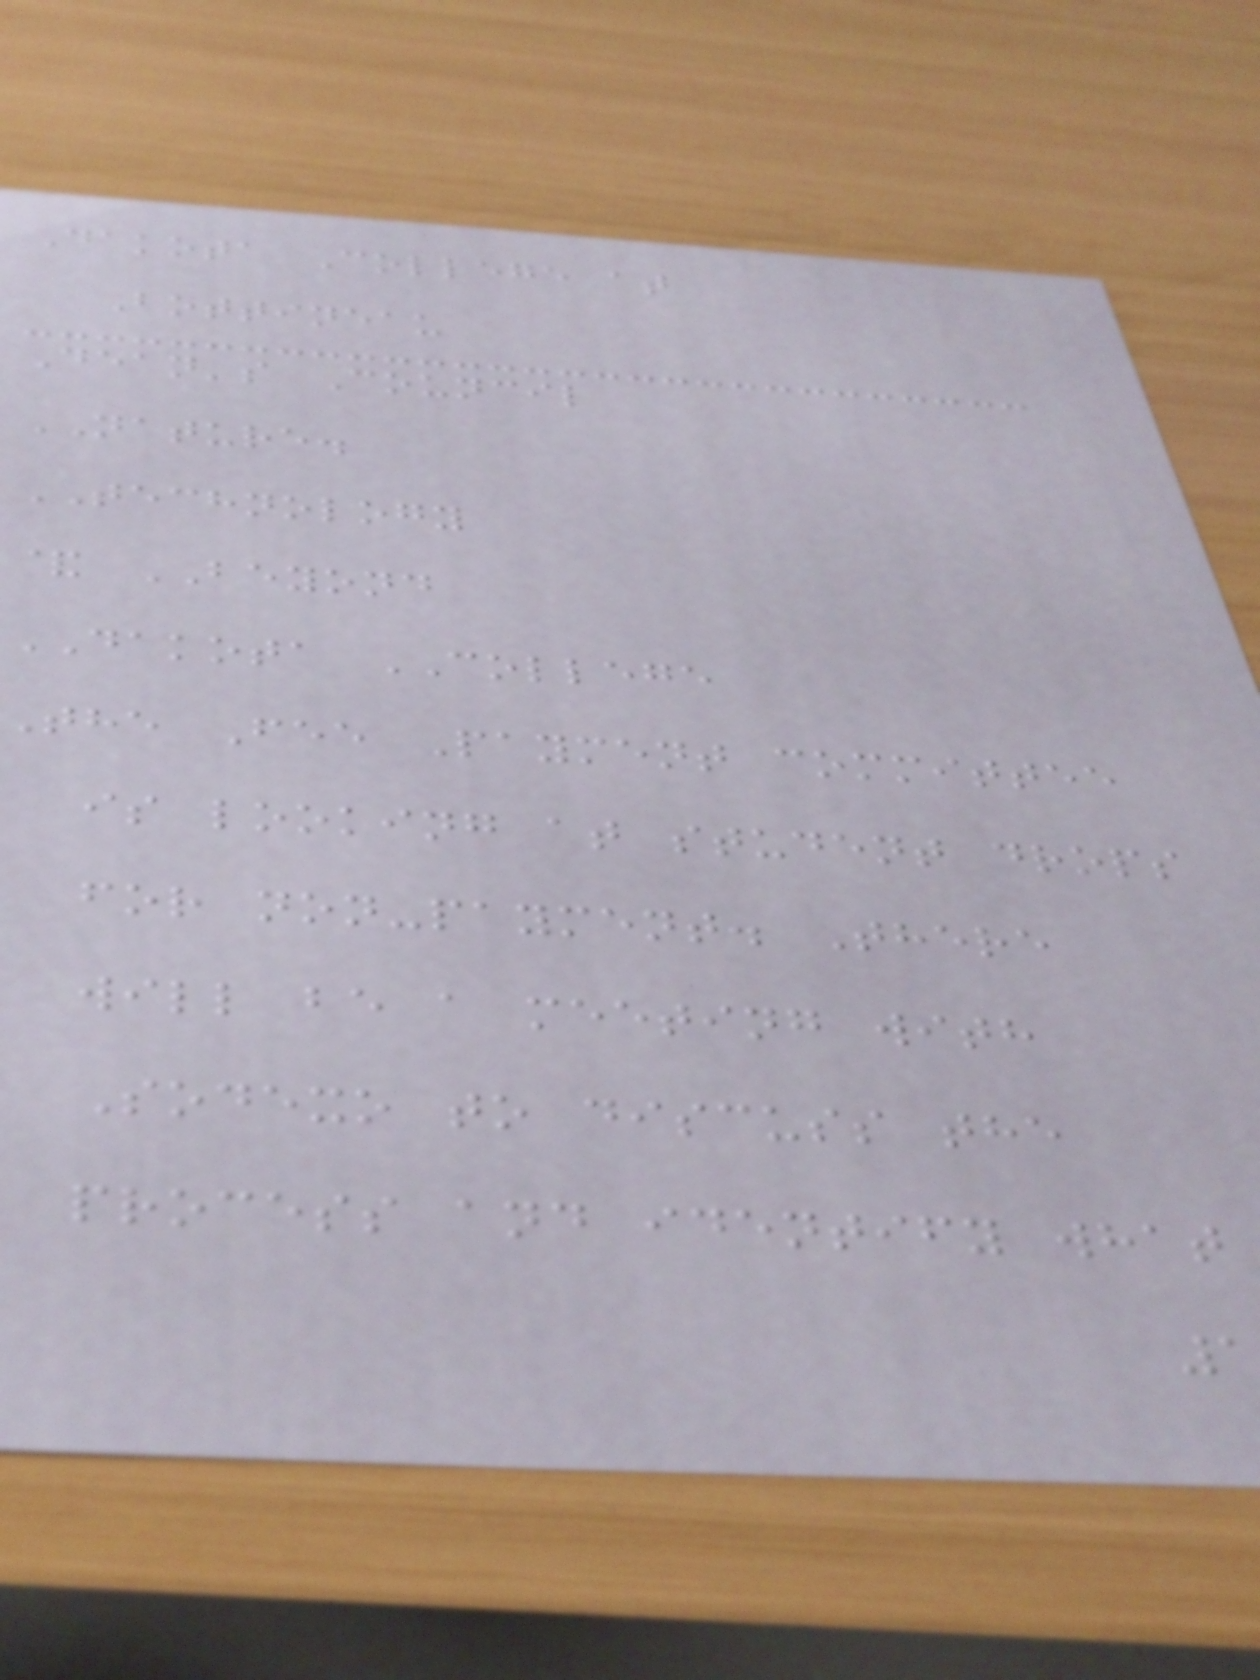Dakota College at
Bottineau
Dean's Council
NATURE.
TECHNOLOGY
& BEYOND
DAKOTA COLLEGE
The Fee Payment committee
is looking at student drops
for non-payment. There
will be a meeting with
Sodexo to discuss the
process and identify what
